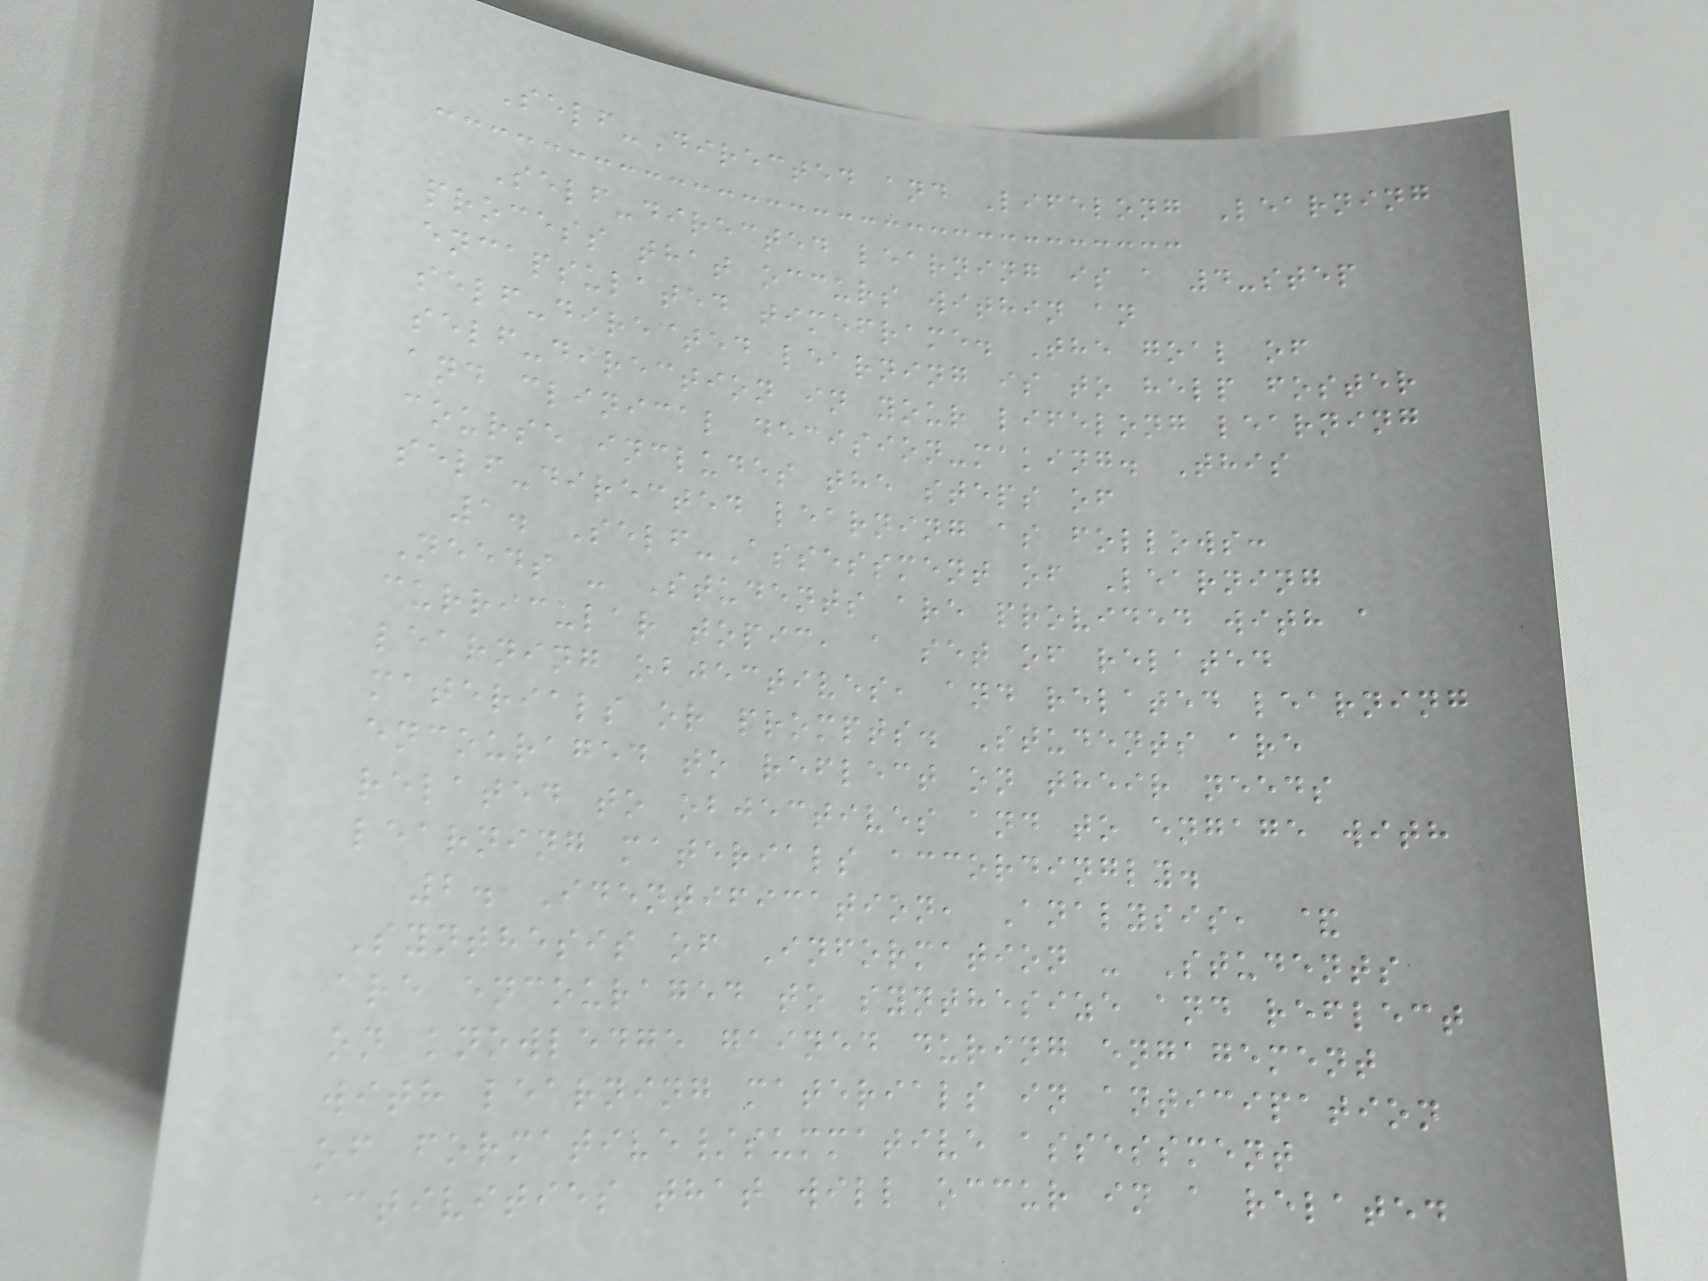Self-Directed and Lifelong Learning
Self-directed learning is a 4-step
process that occurs within an
encapsulated timeframe. The goal of
self-directed learning is to help foster
self-direction in your lifelong learning
and clinical decision-making. This
course includes the steps of
self-directed learning as follows:
1. Self-Assessment of Learning
Needs - Students are provided with a
curricular topic, a set of related
learning objectives, and related learning
materials or prompts. Students are
encouraged to reflect on their needs
related to objectives and to engage with
learning materials accordingly.
2. Identification, Analysis, &
Synthesis of Information - Students
are encouraged to synthesize and reflect
on knowledge gained during engagement
with learning materials in anticipation
of formative/summative assessment
activities that will occur in a related
